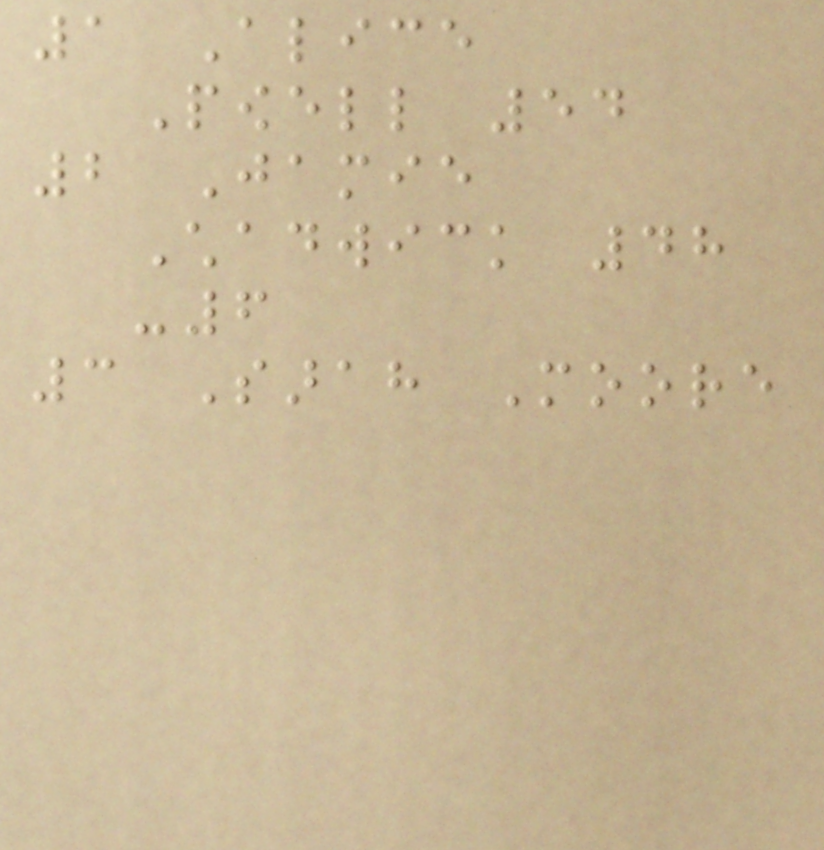1 Alice
Powell 54
2 Jamie
Chadwick 48
-6
3 Sarah Moore
